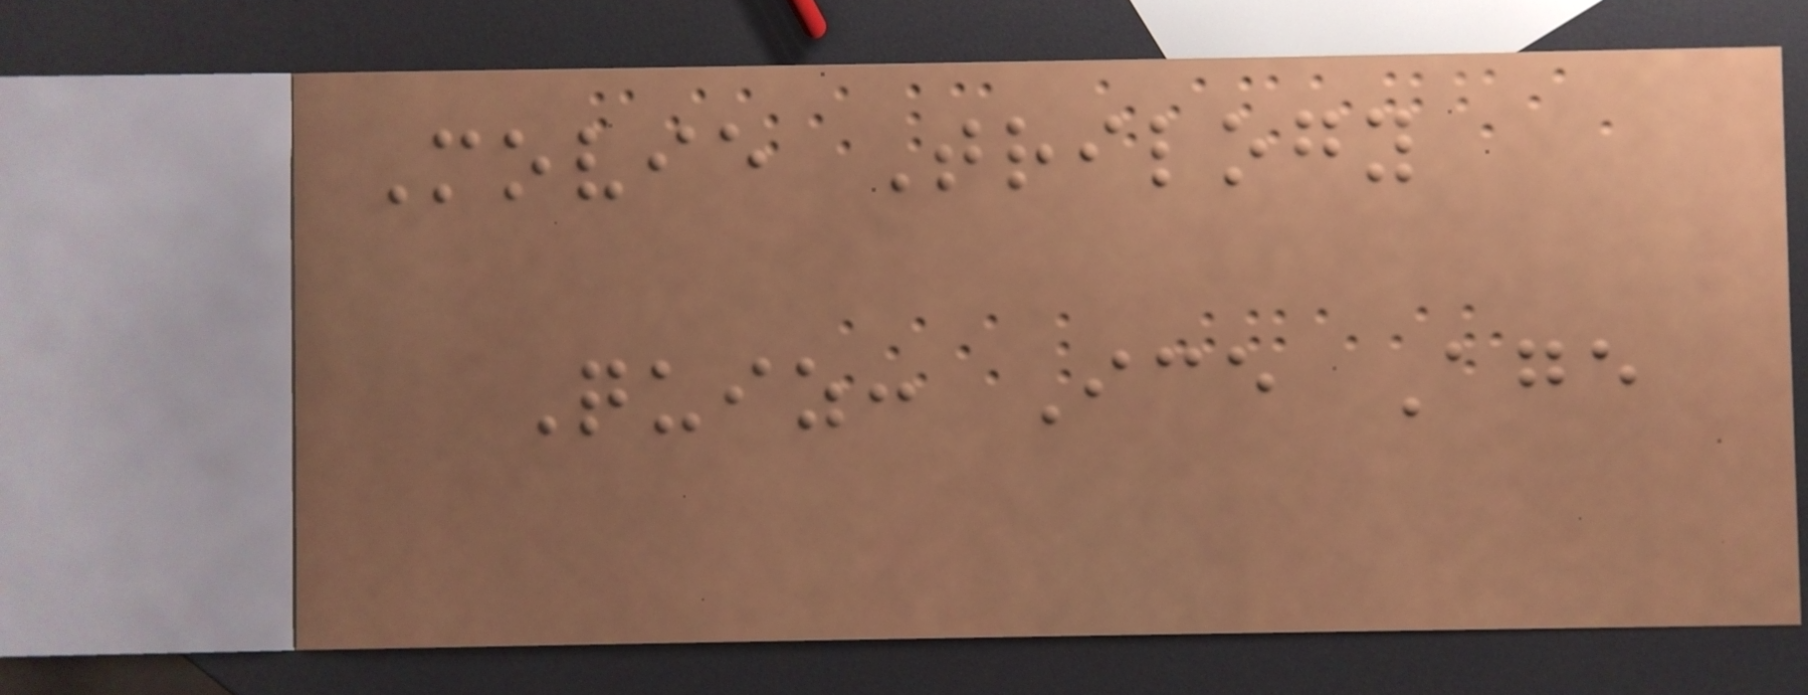Movie Trilogy
Quiz: Ice Age
